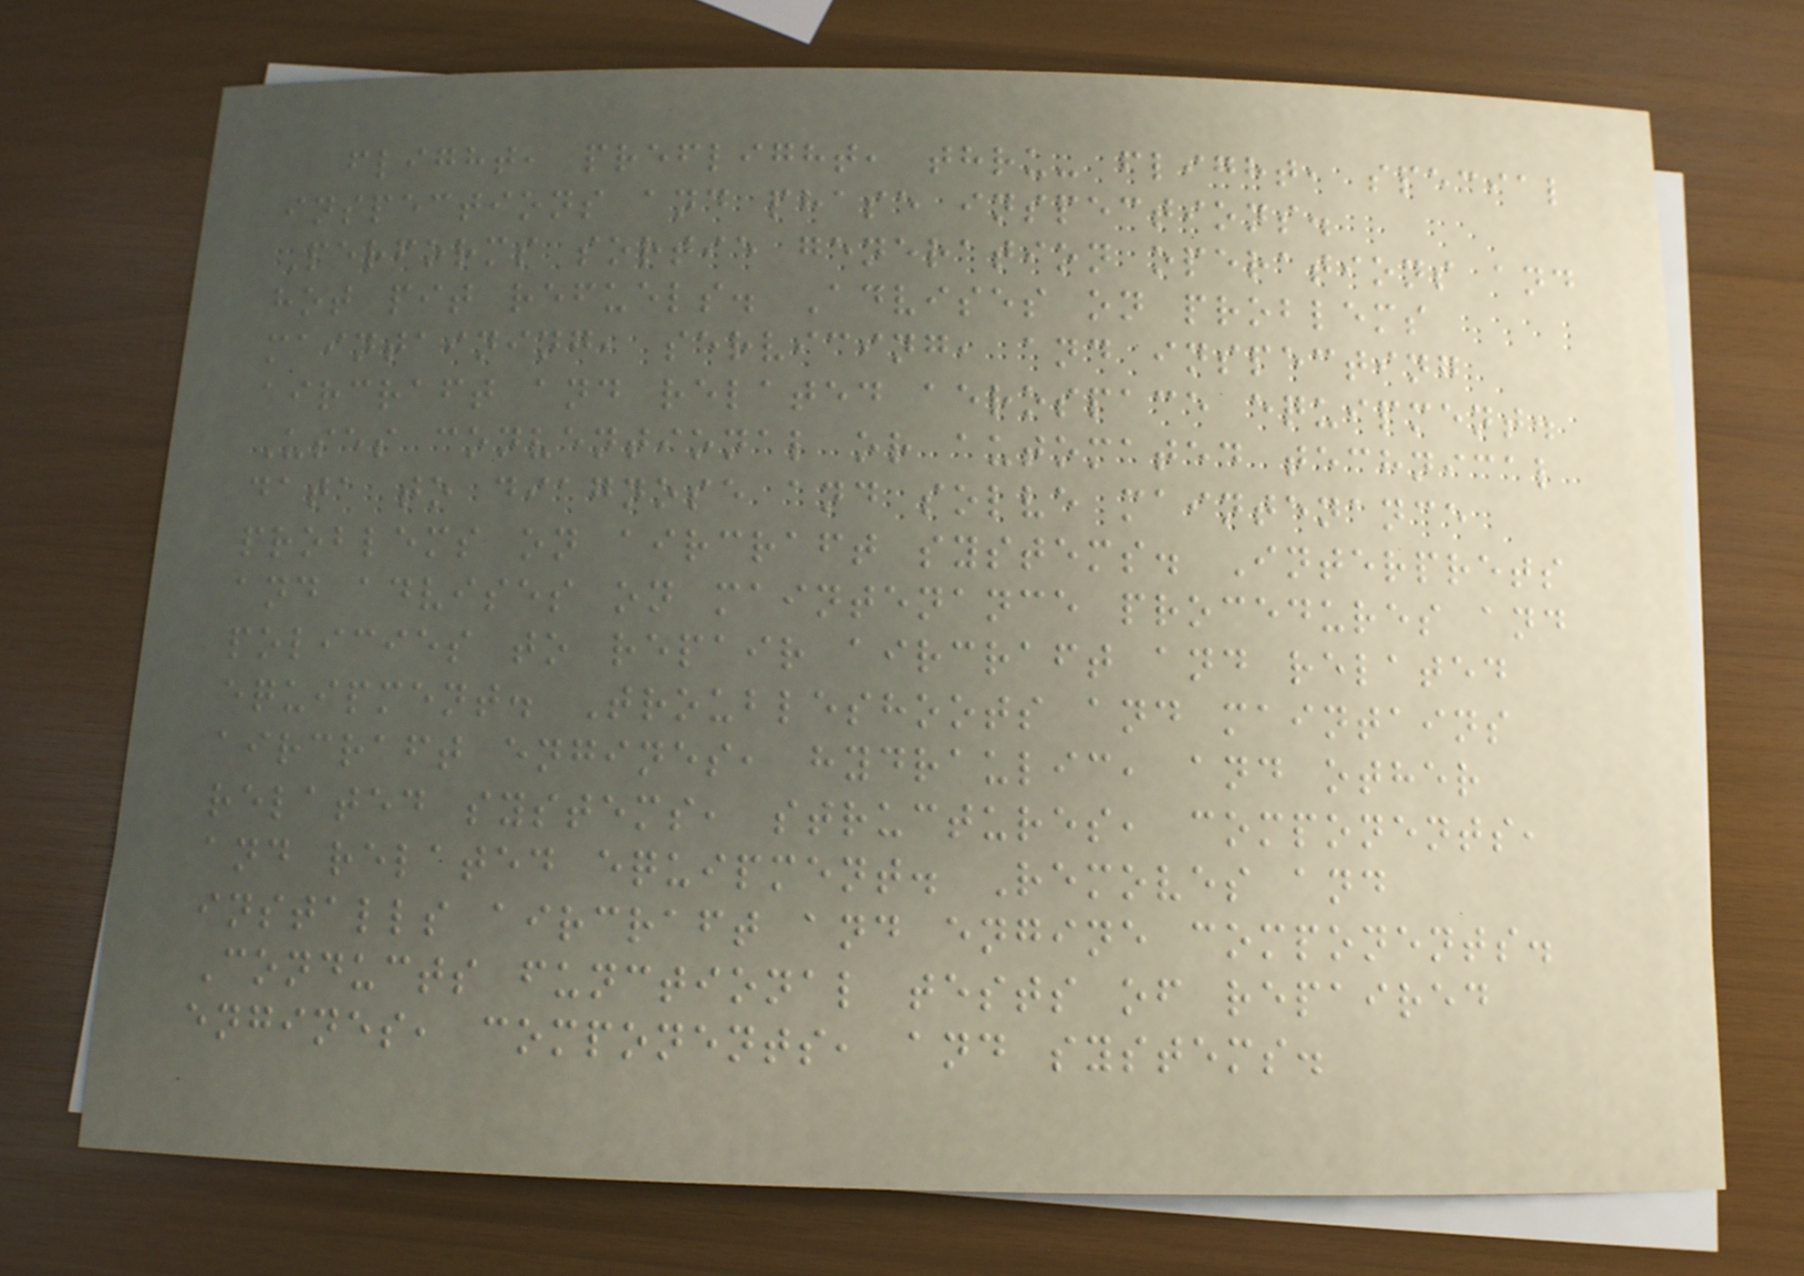flight, preflight, thru- flight, special
inspections and phase inspections.
Performs sortie generation operations and
hot pit refuels. Advises on problems
maintaining, servicing, and inspecting
aircraft and related aerospace equipment.
Uses conventional or automated technical
data to diagnose and solve maintenance
problems on aircraft systems. Interprets
and advises on maintenance procedures and
policies to repair aircraft and related
equipment. Troubleshoots and maintains
aircraft engines, hydraulic, and other
related systems, structures, components,
and related equipment. Removes and
installs aircraft and engine components.
Conducts functional tests of repaired
engines, components, and systems.
